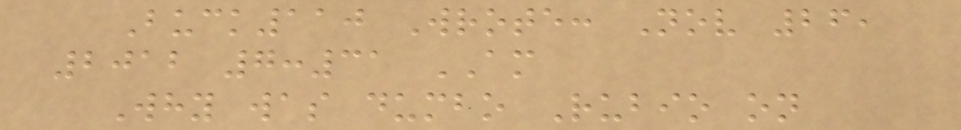Buck110 Wrote: Nov 26,
2012 7:31 AM
Why was dumbo Rubio on
